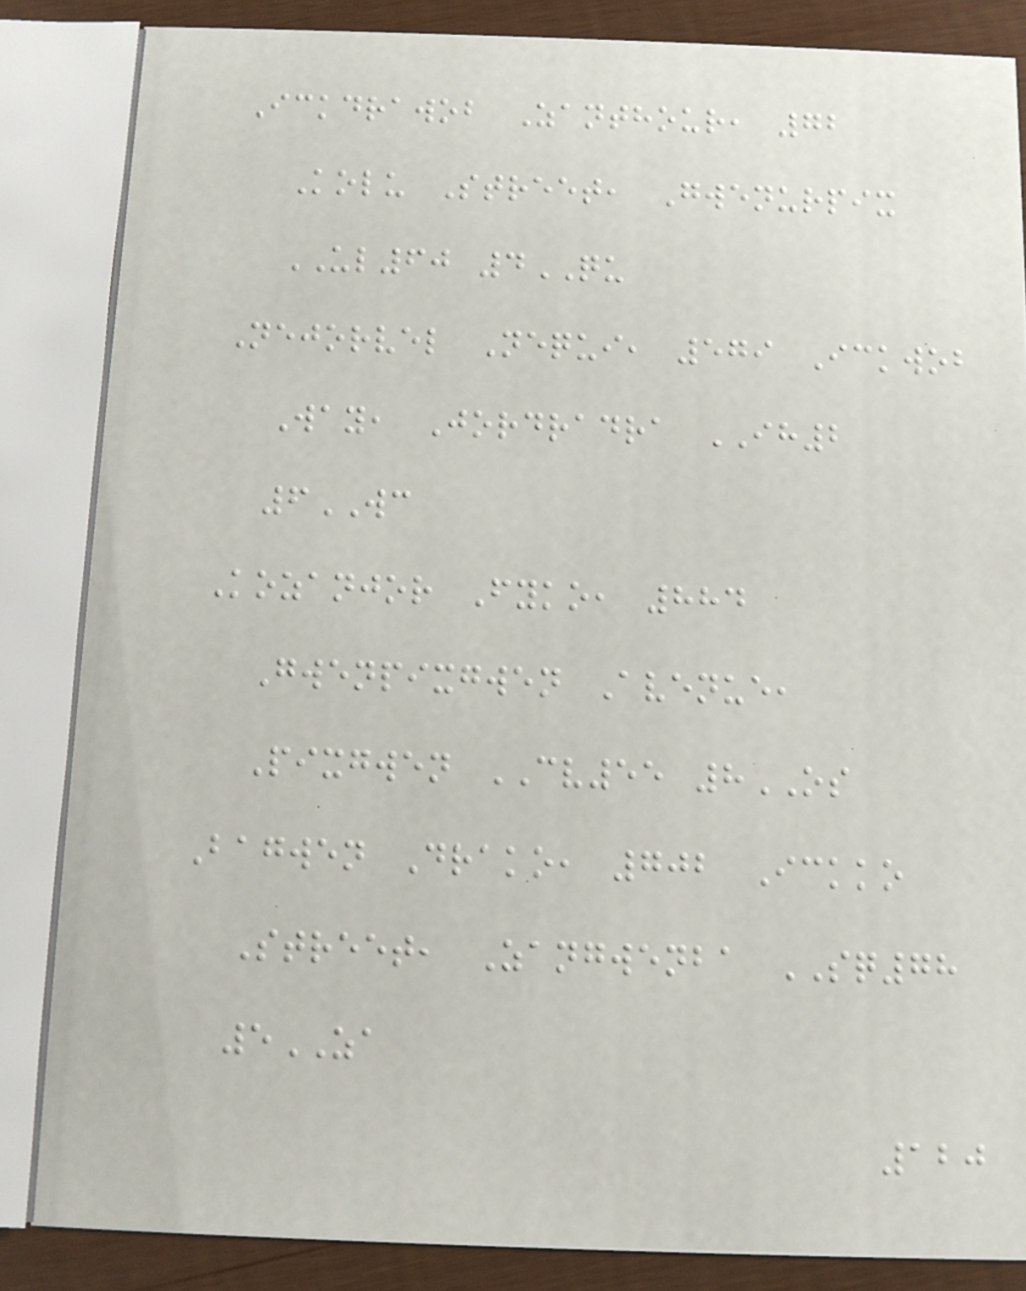Ickdrawob Zanthour, 72
Kolu Street, Gwenurpix
UL60 4QU
Nejorvel Nequi, 579 Ickwob
Way, Jordradra IH2
6WC
Kozanjor Fyko, 884
Gwenpixgwen Avenue,
Pixgwen CV55 8OS
Bagwen Drako, 702 Ickko
Street, Zangwenba SQ78
5ZA
120
